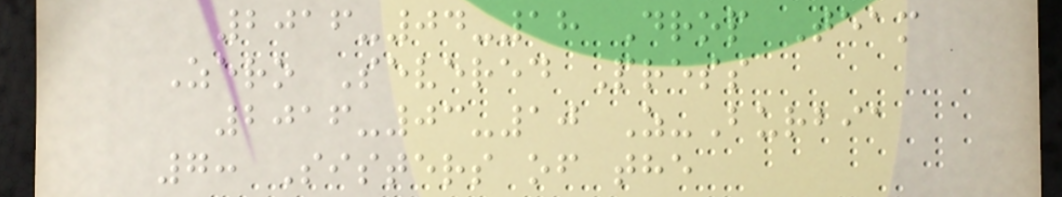2016-04-18 Drop Team
Zero Severed Press
2016-03-10 Z-Burbia
7: Sisters of the
